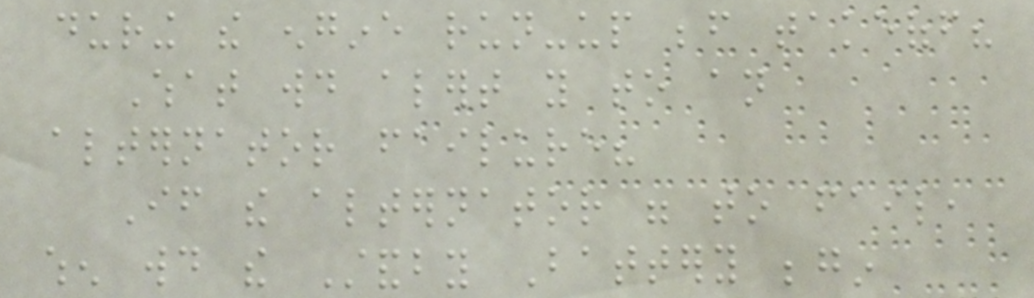during the engine run-up before takeoff?
What would alert you to an
alternator failure?
If the alternator were to fail,
when would the Standby Battery begin
